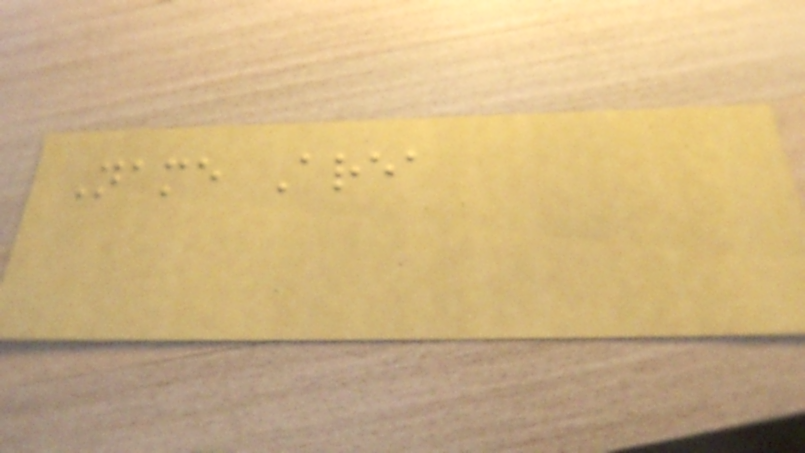Name Area
